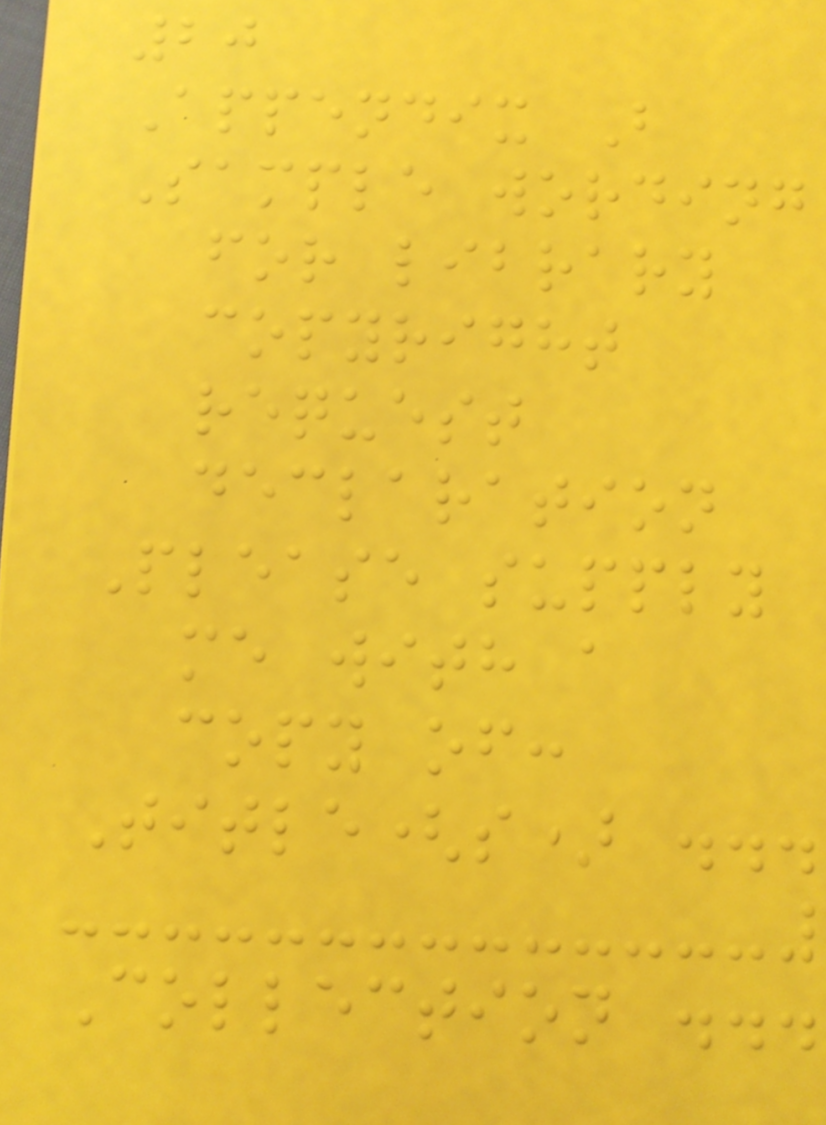20
Appendix B
Sample wording
for library
copyright
request
declaration
Please supply
me with a
copy of:
Title(s) ...
Collection ...
